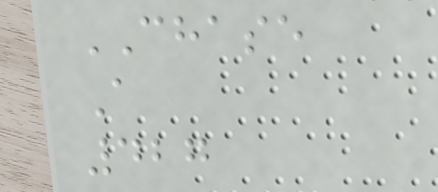CHASE
A
427
